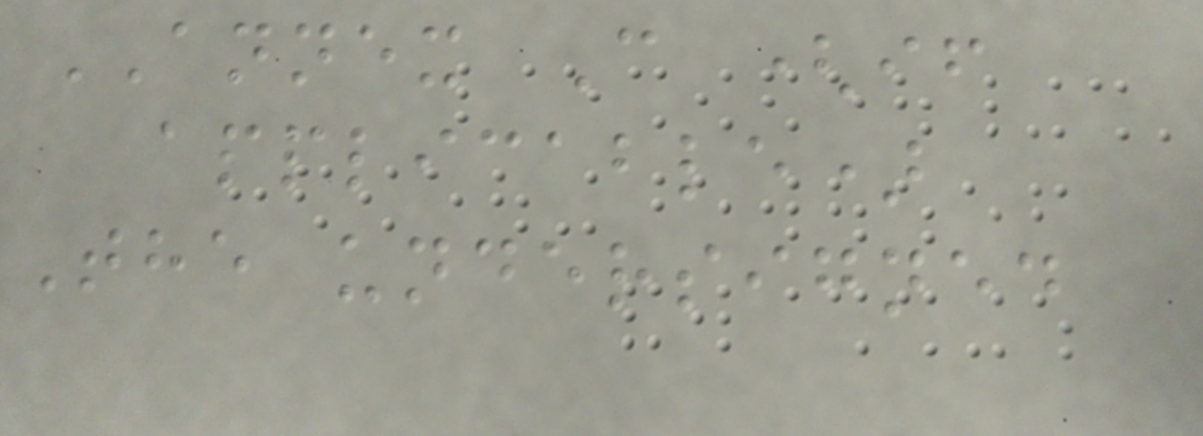ANNEX C (if
applicable)
The undersigned
